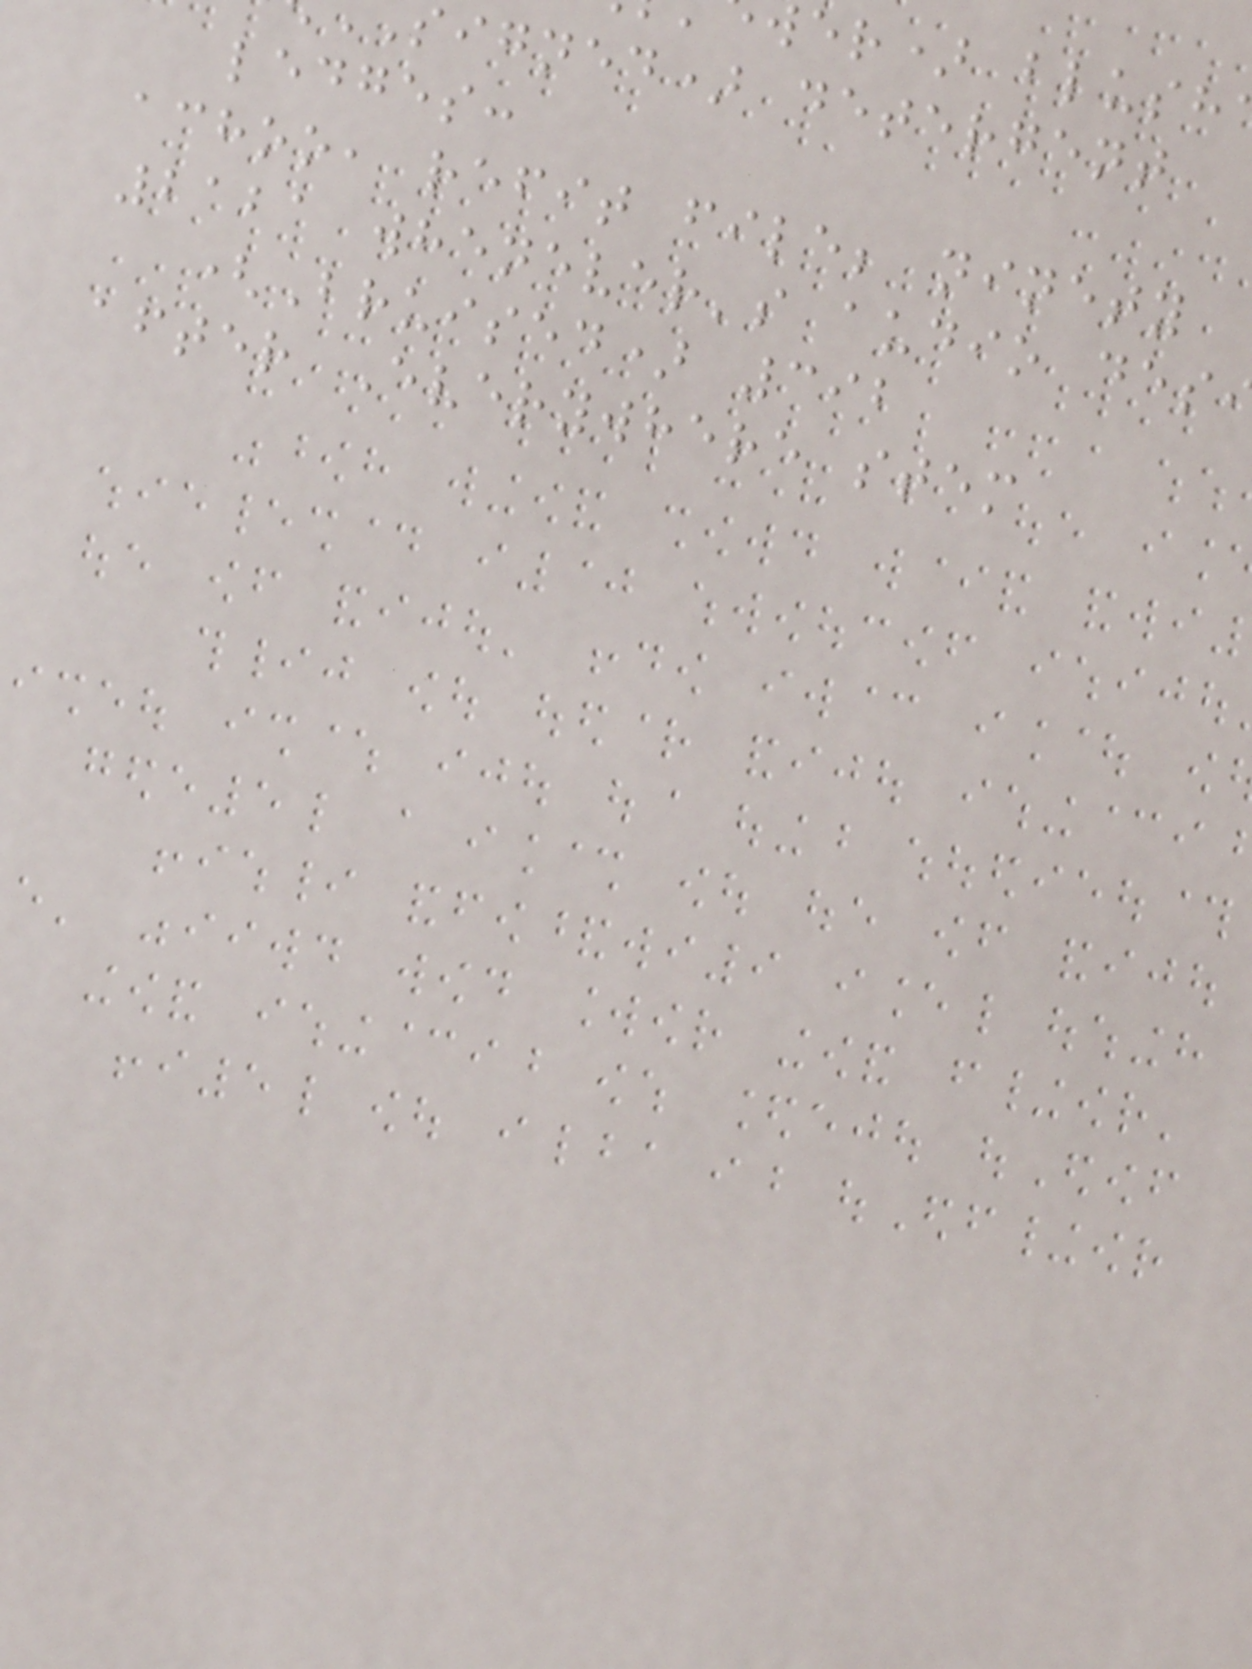er) blush
signed) detergent
ledges:
achoo, refit file; ninety
2121 whenever's audio des
(Bruised) 392
after Everywhere stem
